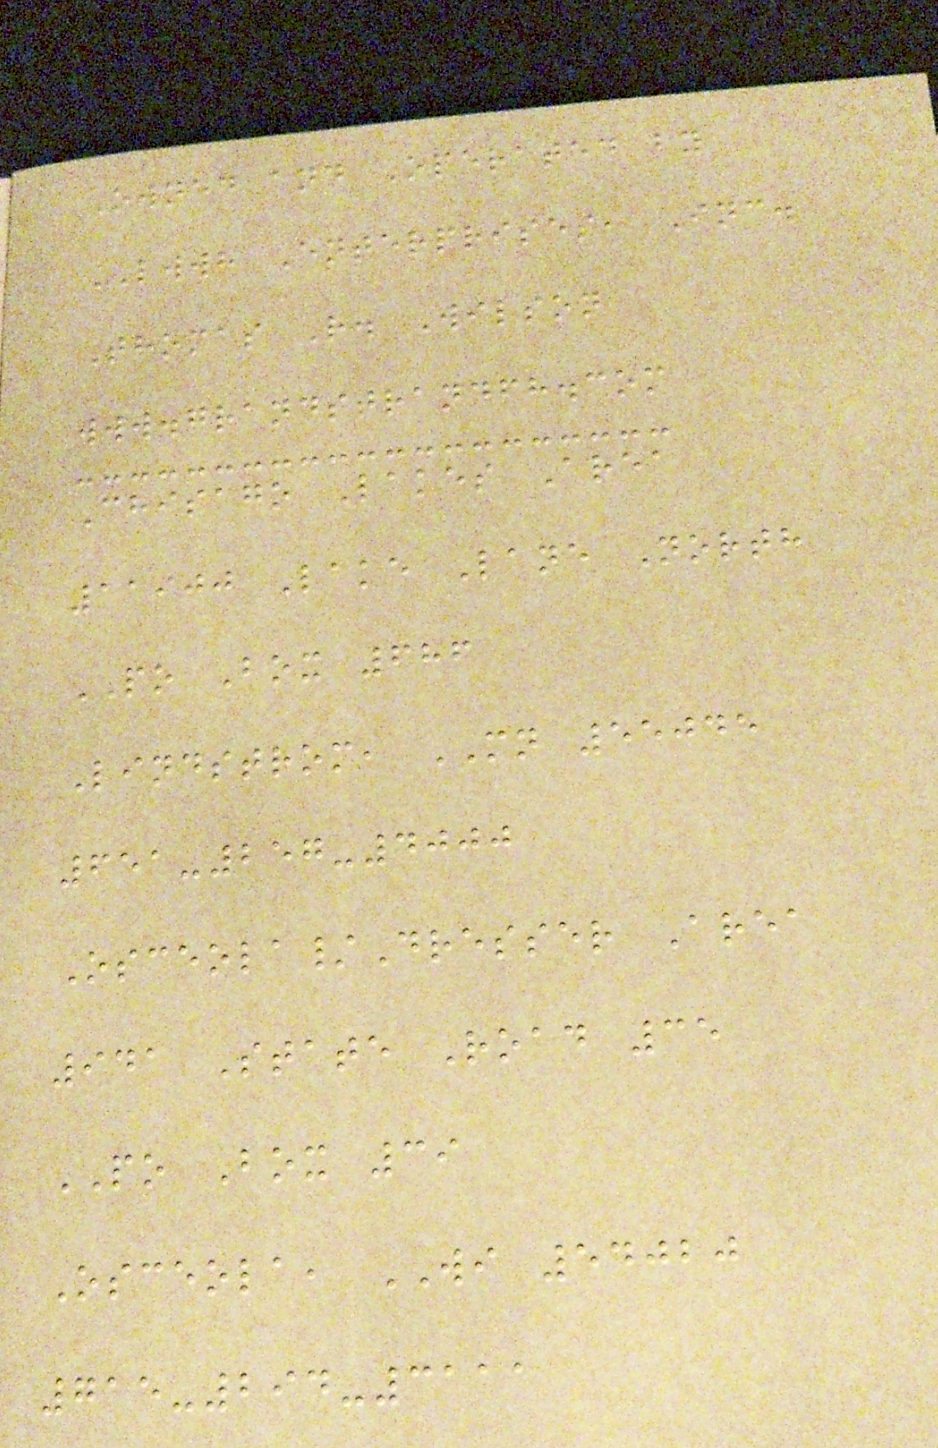Owned and Operated by
LWWH Enterprises, Inc.
Thomas R. Wilson
www.grandstrandfh.com
Chisago Lakes Area
11900 Lake Lane North
PO Box 686
Lindstrom, MN 55045
651-257-4000
Osceola/Dresser Area
941 State Road 35
PO Box 39
Osceola, WI 54020
715-294-3111
